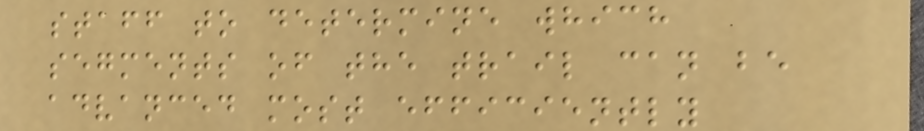staff to determine which
segments of the trail can be
advanced most efficiently
